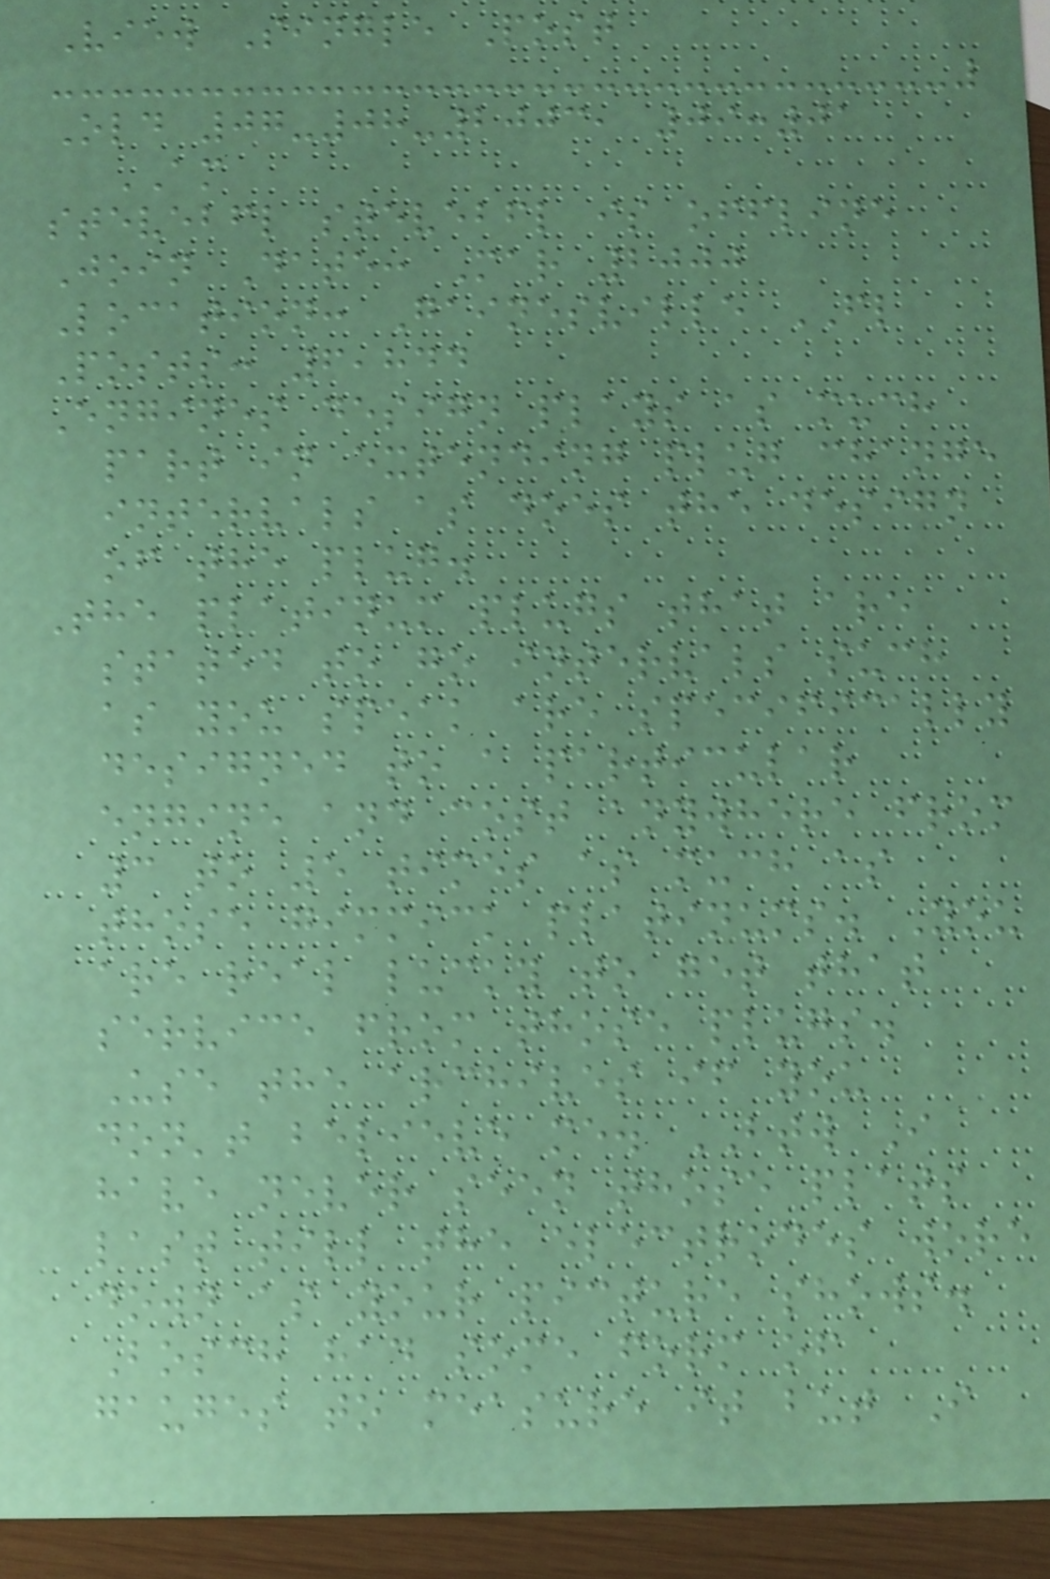View Single Post
Old 07-08-2003, 09:01
AM
stevebfl stevebfl is offline
Join Date: Mar 2000
Location: Gainesville FL
Posts: 6,844
Engines design plays as much
part in extending plug change
intervals as does the design
of the plug.
The platinum plugs that are
stated to go intervals such
as you speak are specifically
designed to a particular
engine and cost anywhere from
3 to 5 times as much as
those gimmick platinums. You
are real lucky to get that
service from those plugs.
Use the archives if you
don't believe me. BTW I
have never seen those plats
last till the electrodes wore
down as your picture shows.
Bosch had some form of
gauges to measure it but I
